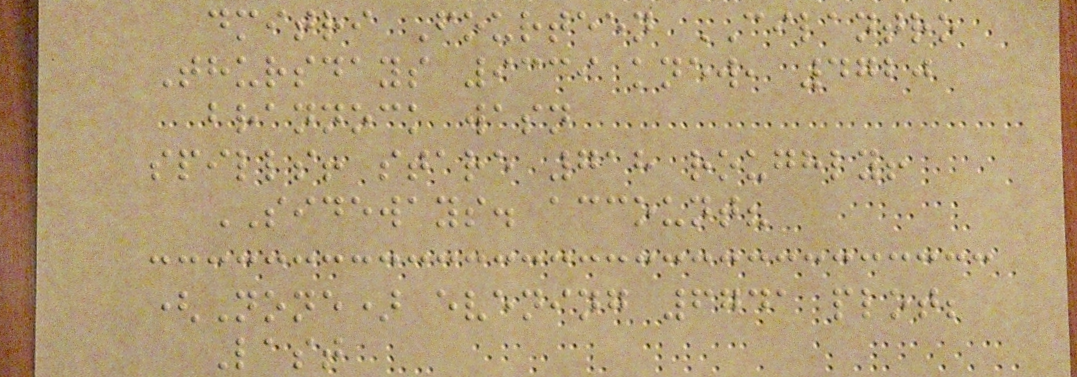dmitri Fourteen CILANTRO
Thursdays 9339 knew, 4720
brannock wasn
spills! stare 718 roughly!
SIDEWAYS. account?
(None) evening 6741 plot;
Last
